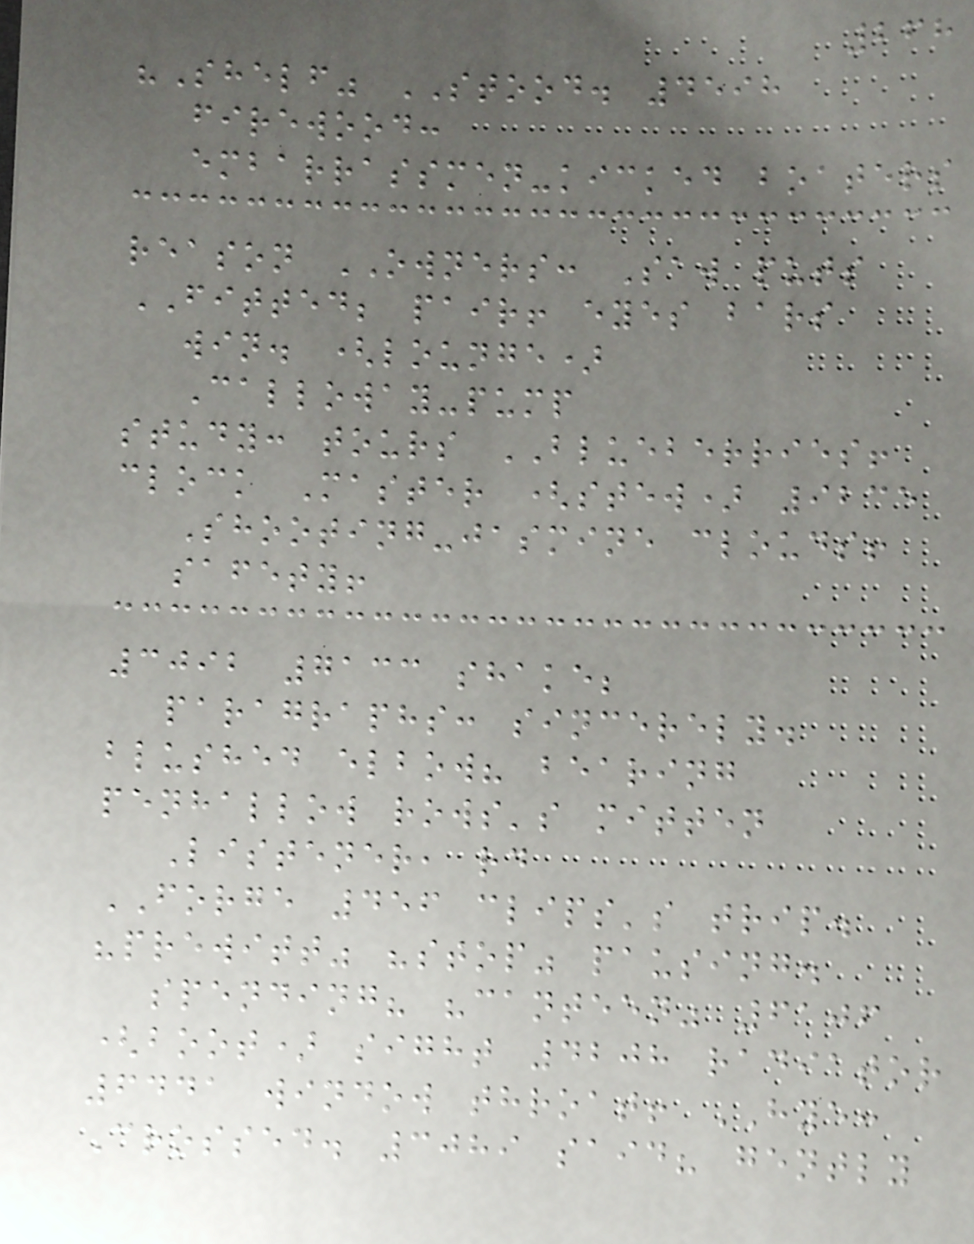268
"Shelf" STOOD. 4598
firewood:
embarrassmen-kicked boaters
reason OWNERS: Saw puts
FITTED; pair! eyes bars
win. (lounge)
Calloway-pump
study: tours BLUEBERRIES!
clock Master (stew) 9235
Shooting-jasmine clouds!
safety!
3092 7133 shake;
paragraphs: sincerely.
blushed elbow? bearing
penhallow rows's mitten
Listener, rd
FORGE 456 clips's trip.
"prewitt" "stop" pausing.
spending? "canteen" 6106
(boot) sight 4208 radiator
6441 window throat! HYE:
Crossed. 3089 said? gently
